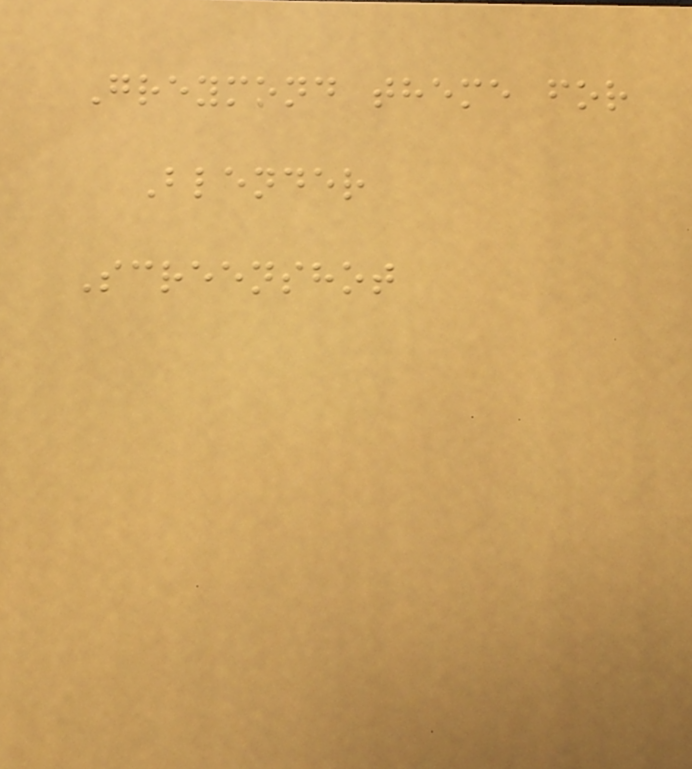Greymond theme for
Blender
Screenshot
